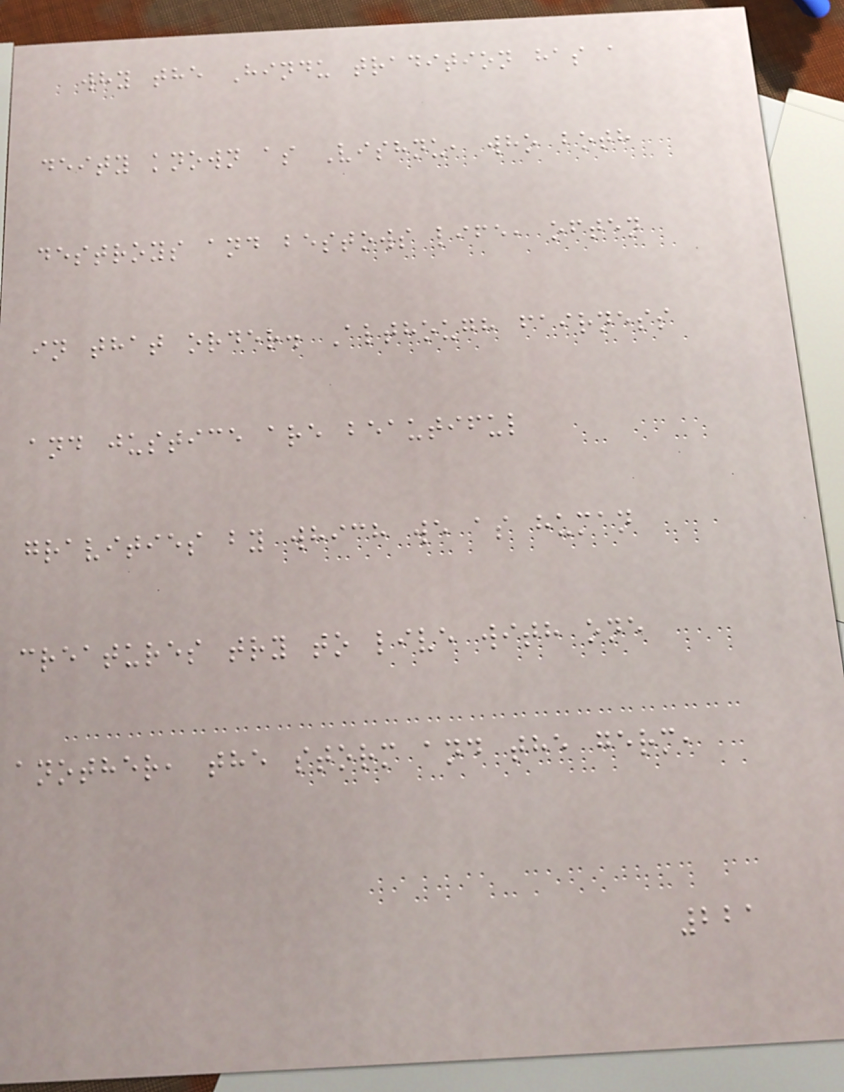why the Hindu tradition has a
deity known as Vishnu, who both
destroys and bestows life, often
in that order. Although fairness
and justice are beautiful
gravities by which we as human
creatures try to live with one
another, the storm and the germ,
221
